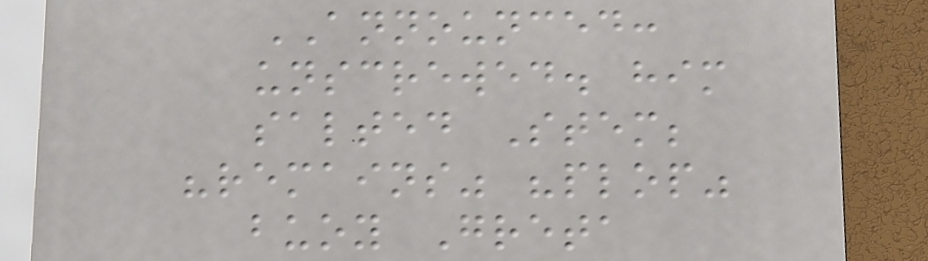ANNOUNCED:
unscrewed. him
salted Stem;
"remains" "plop"
buoy Greta
